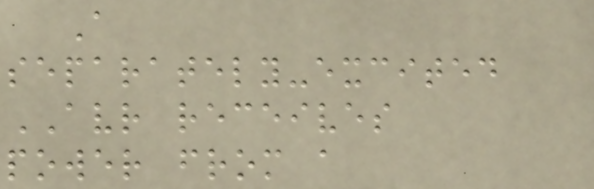A
separately-excited
AVR receives
power from a
